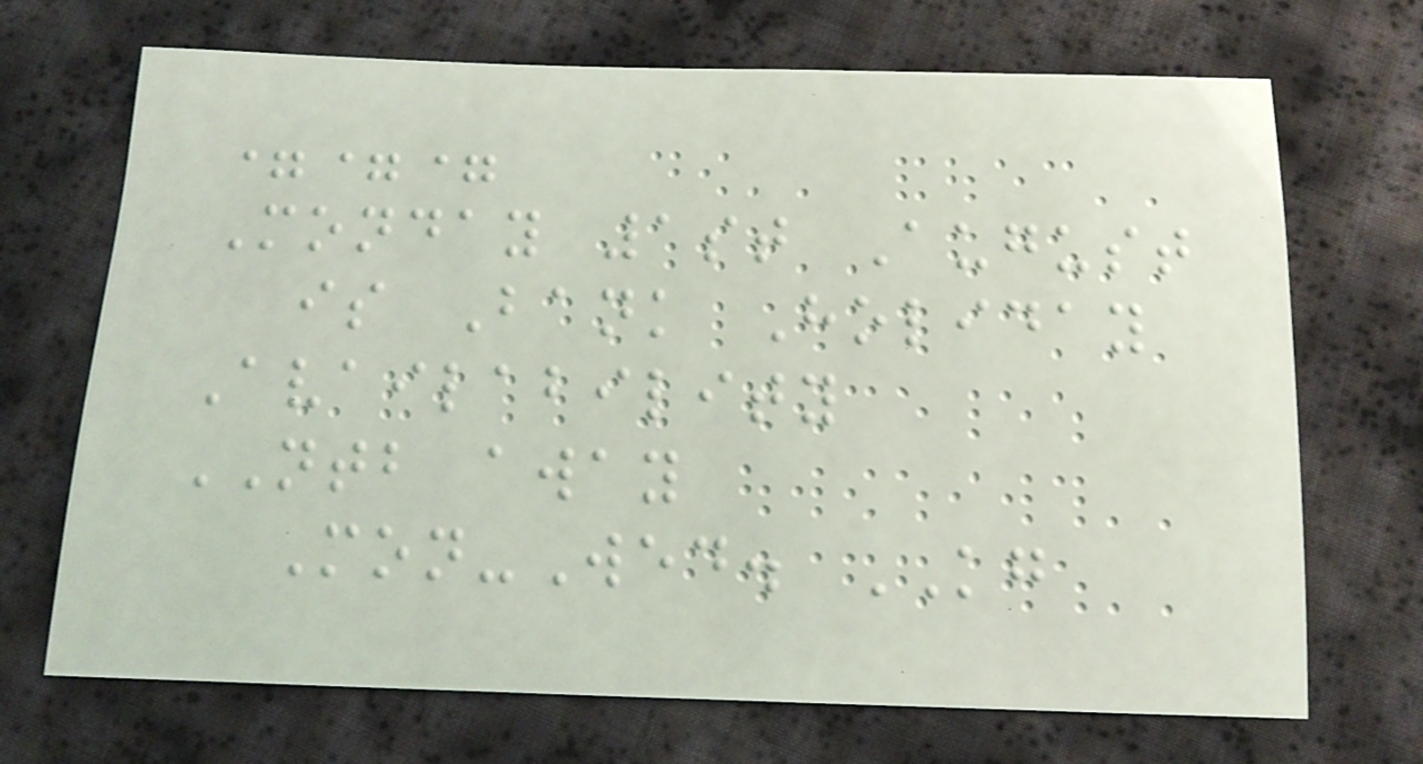===
Monday 1st August
is Bank Holiday
Availability
NTB away
Mon-Wed. KG
